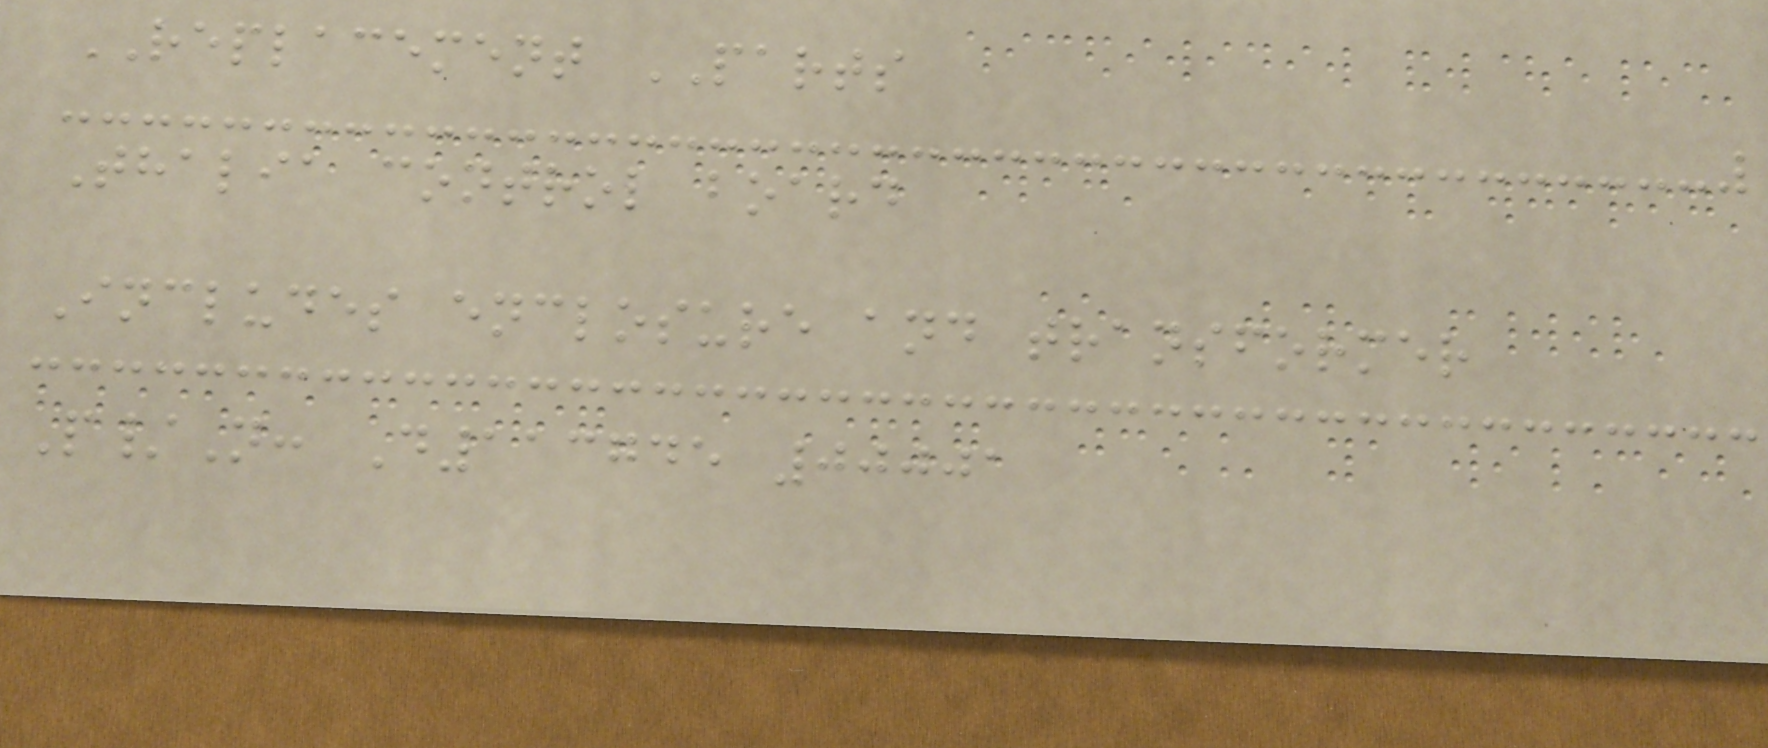REPLACEMENT PARTS
Thalia control board
Includes enclosure and transformer
P/N: D113745 00001
